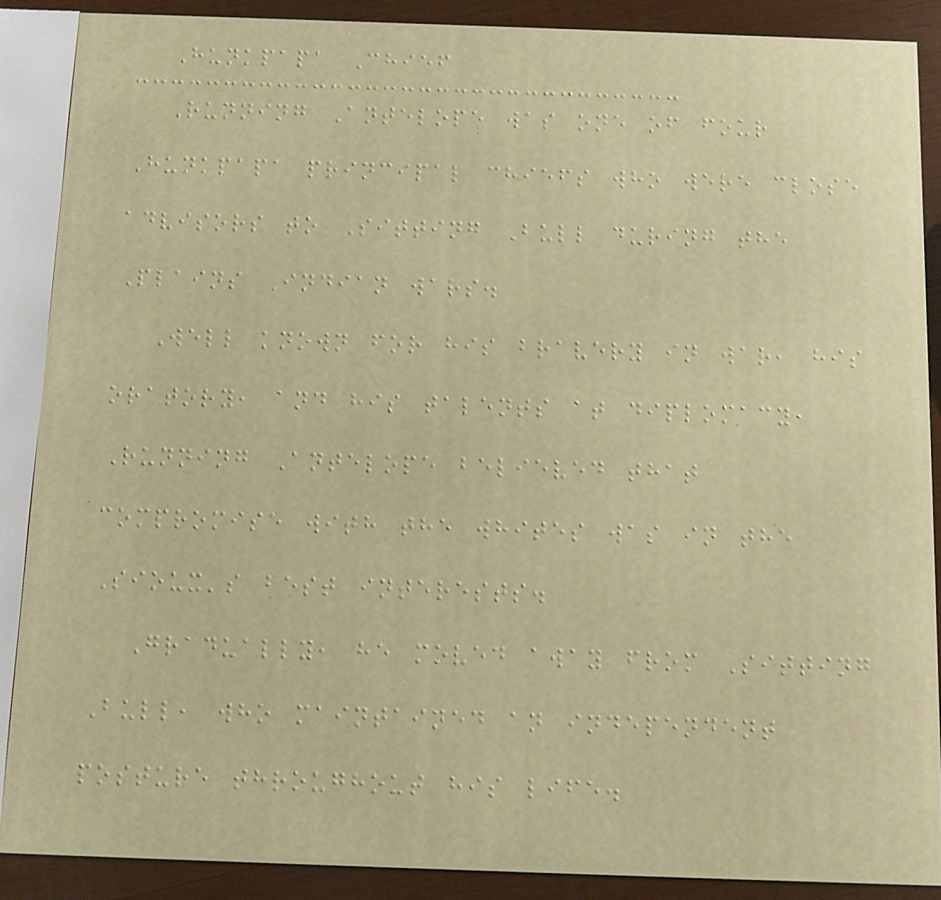Hunkpapa Chief
Running Antelope was one of four
Hunkpapa principal chiefs who were close
advisors to Sitting Bull during the
Plains Indian wars.
Well known for his bravery in war, his
oratory, and his talents at diplomacy,
Running Antelope believed that
compromise with the whites was in the
Sioux's best interests.
Gradually, he moved away from Sitting
Bull, who maintained an independent
posture throughout his life.
